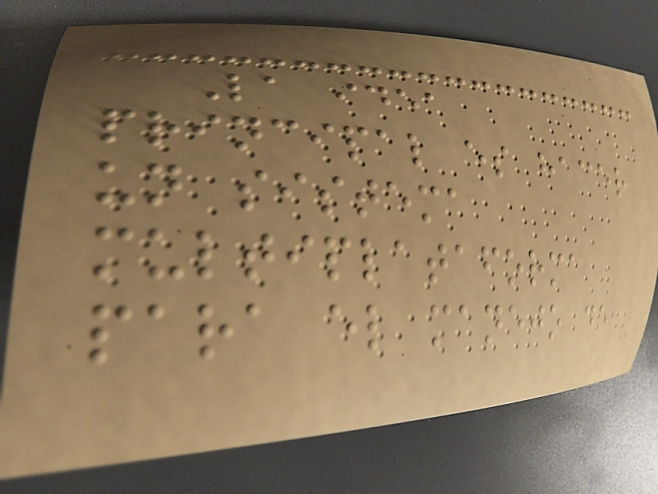La idea
principal es hacer
un sistema
multiplataforma
para el manejo de
